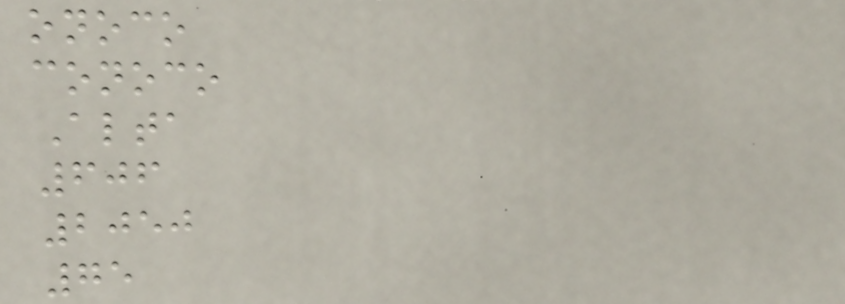onoco
conoco
Alta
606
2050
75
